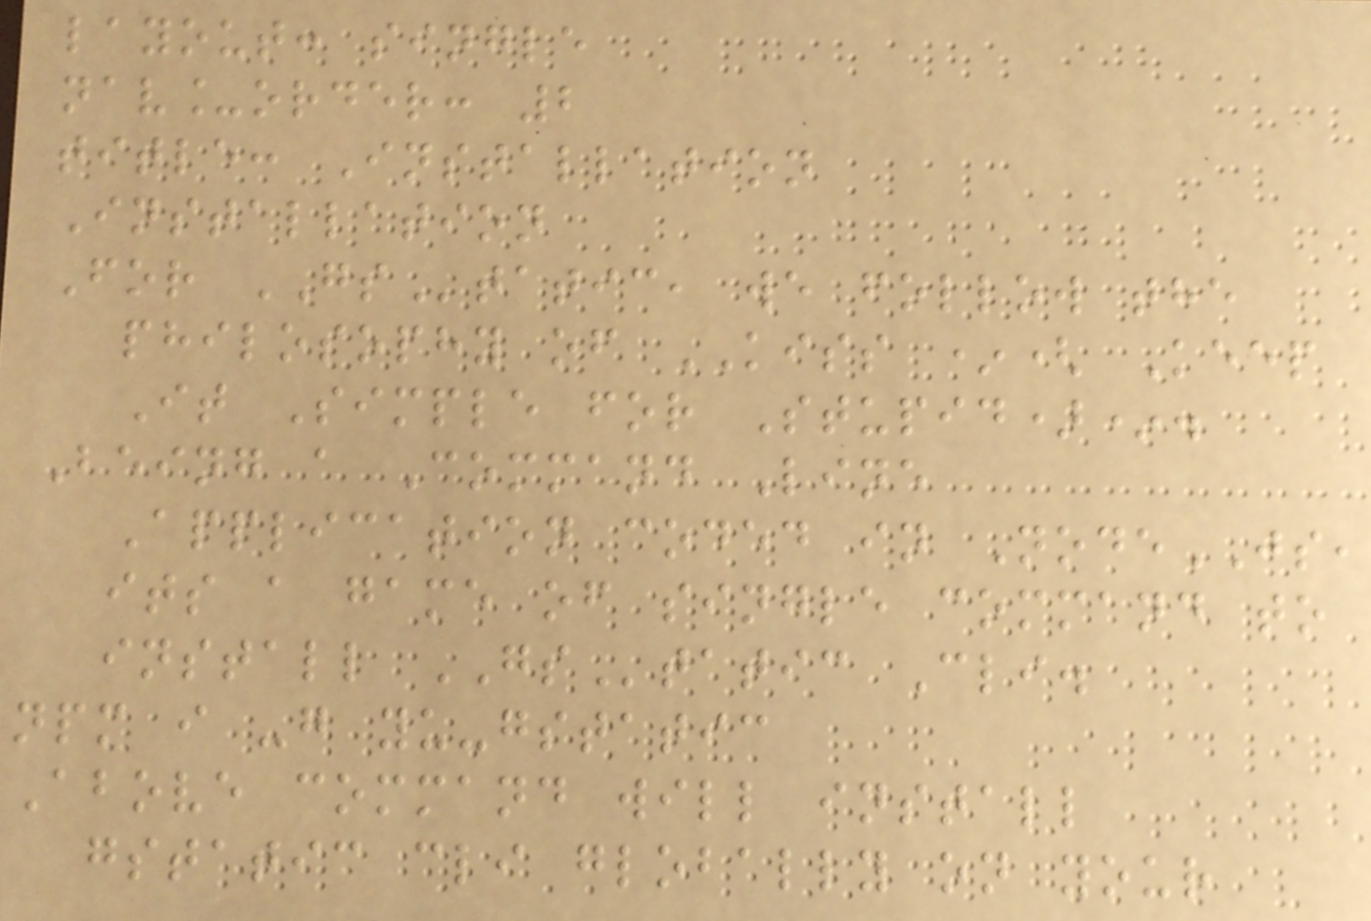layout: single
nav_order: 2
title: Installation
Installation
For GStatic, we follow the
philosophy of KISS *( Keep
It Simple for Stupid)*.
Being a Command Line
Application coded in NodeJS,
its a game of single command to
install GStatic Cli.
npm i -g yu-gstatic
Above command will install
gstatic cli globally on your
